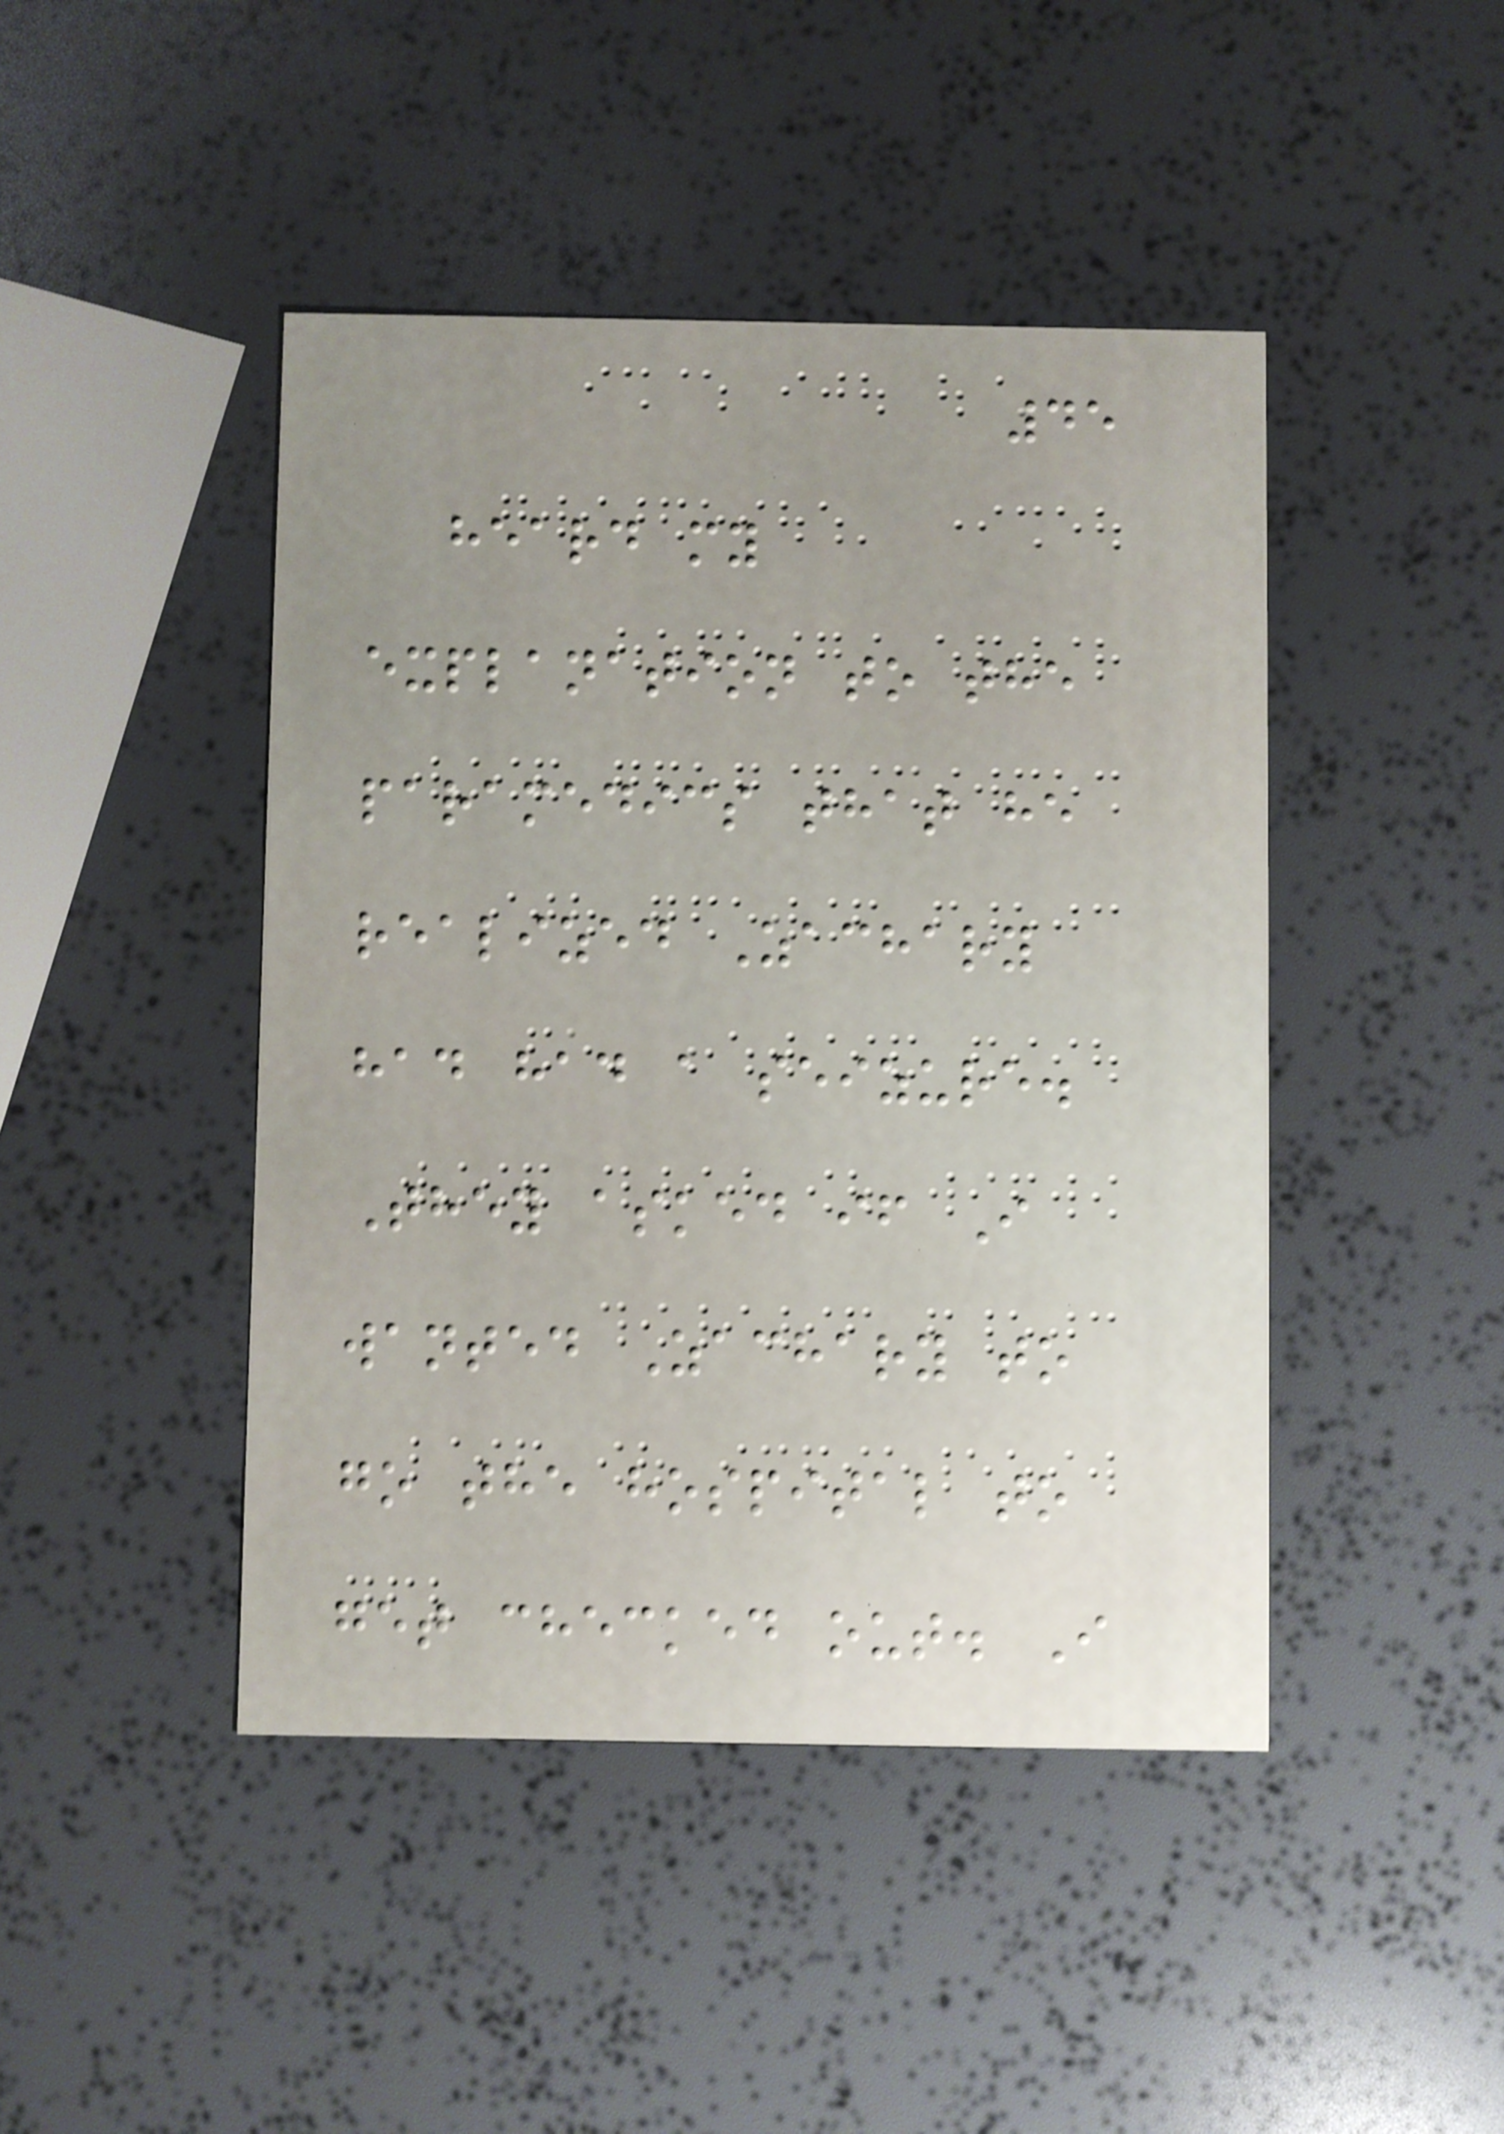45
heard my
explanation to the
paramedics that he
realized Zachary
had had a seizure.
They asked if I
wanted Zachary to
go the hospital to
get checked out. I
